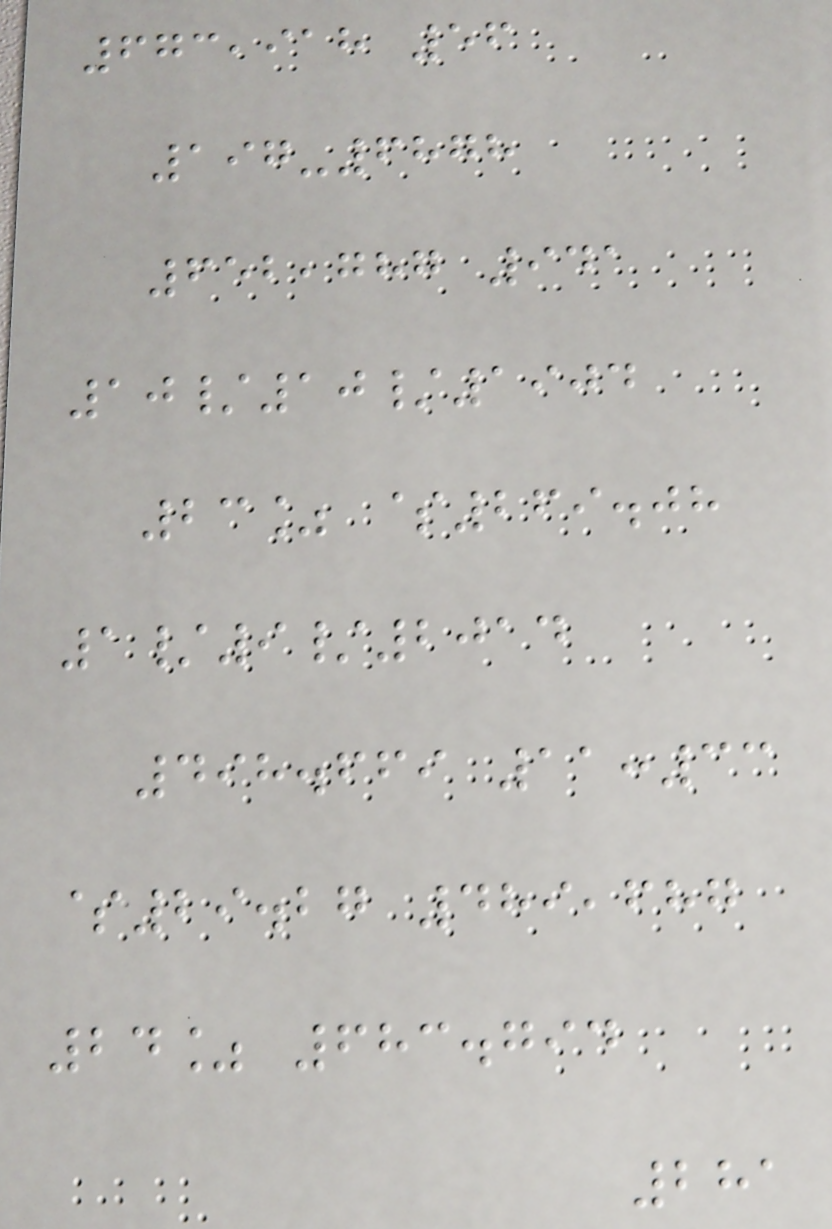673,918 56
197-6878
652,787 941
10/10/1904
23% $269.08
1/9/2014
498.669 11:33
$29.27 489,687
24% 683.794
281
